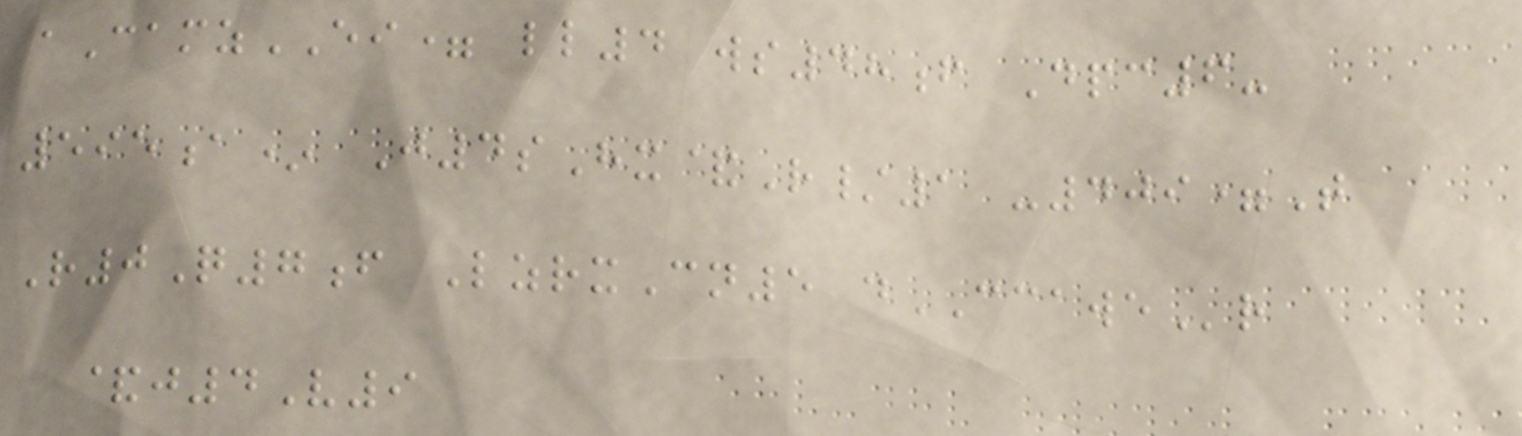aCamzEI= ll4 ws48f Dpc6-
595a* J4sHx&R/1 -409=T
R0Q7f LzrxCn5 dCCAWEr
&j4V9
